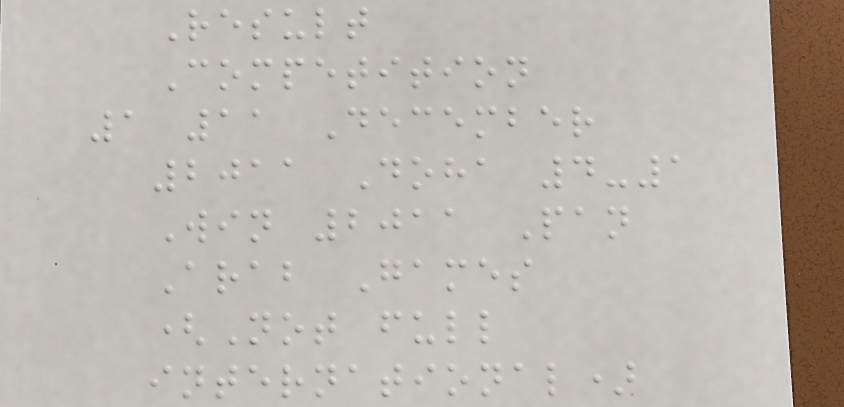Result
Competition
1 11 December
2011 Doha 4-1
Win 2011 Pan
Arab Games
(Not full
international)
